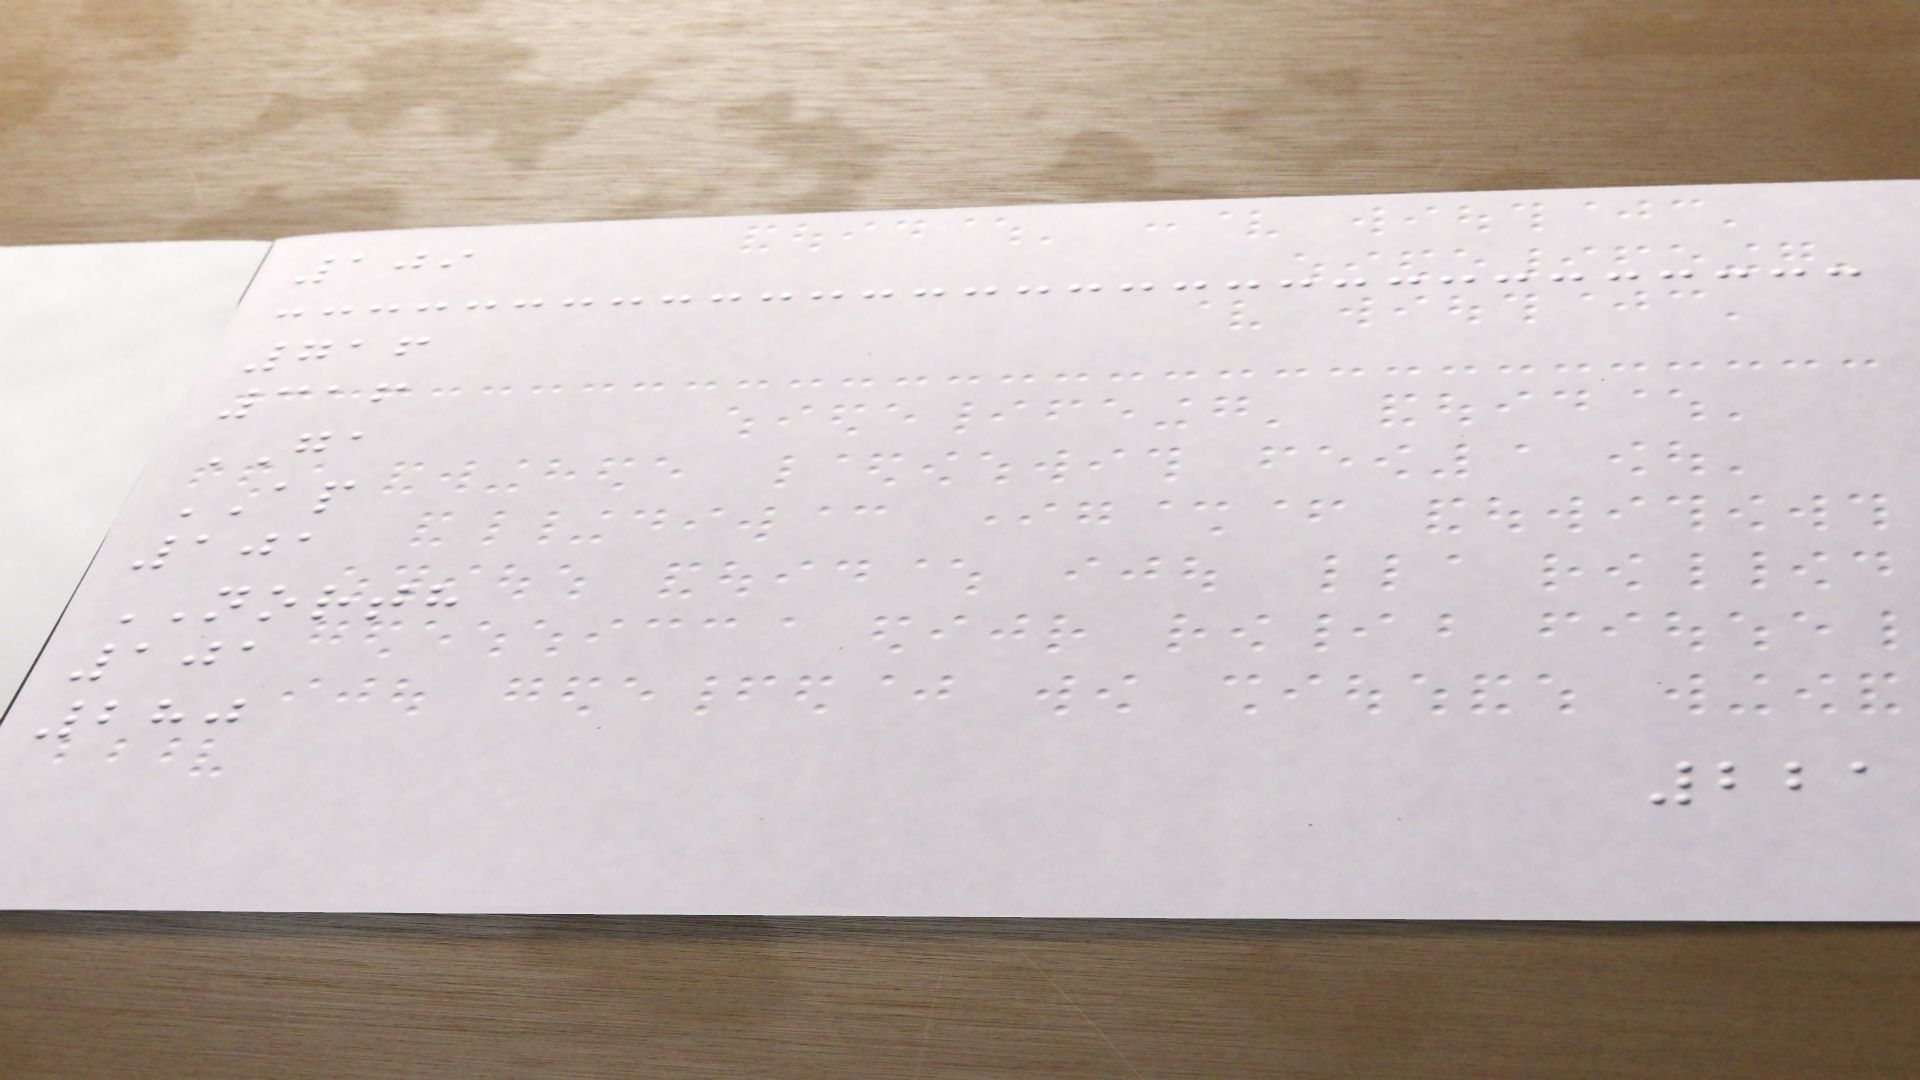109
716
316
GA
AP
101
NORTH
101
280
221
